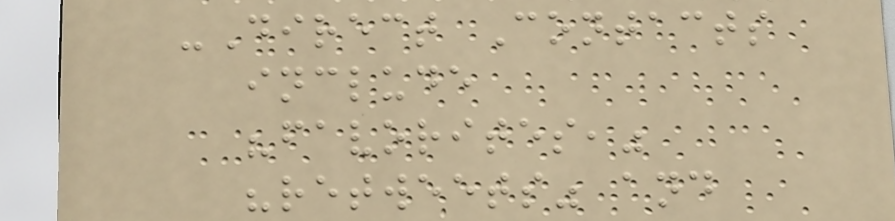-Direct Contacts
include
"favorites,"
"retweets" and
